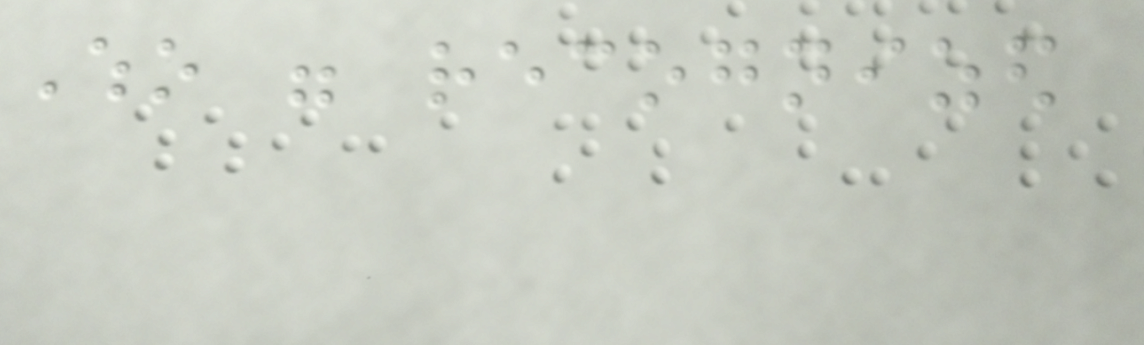Who were recognized
